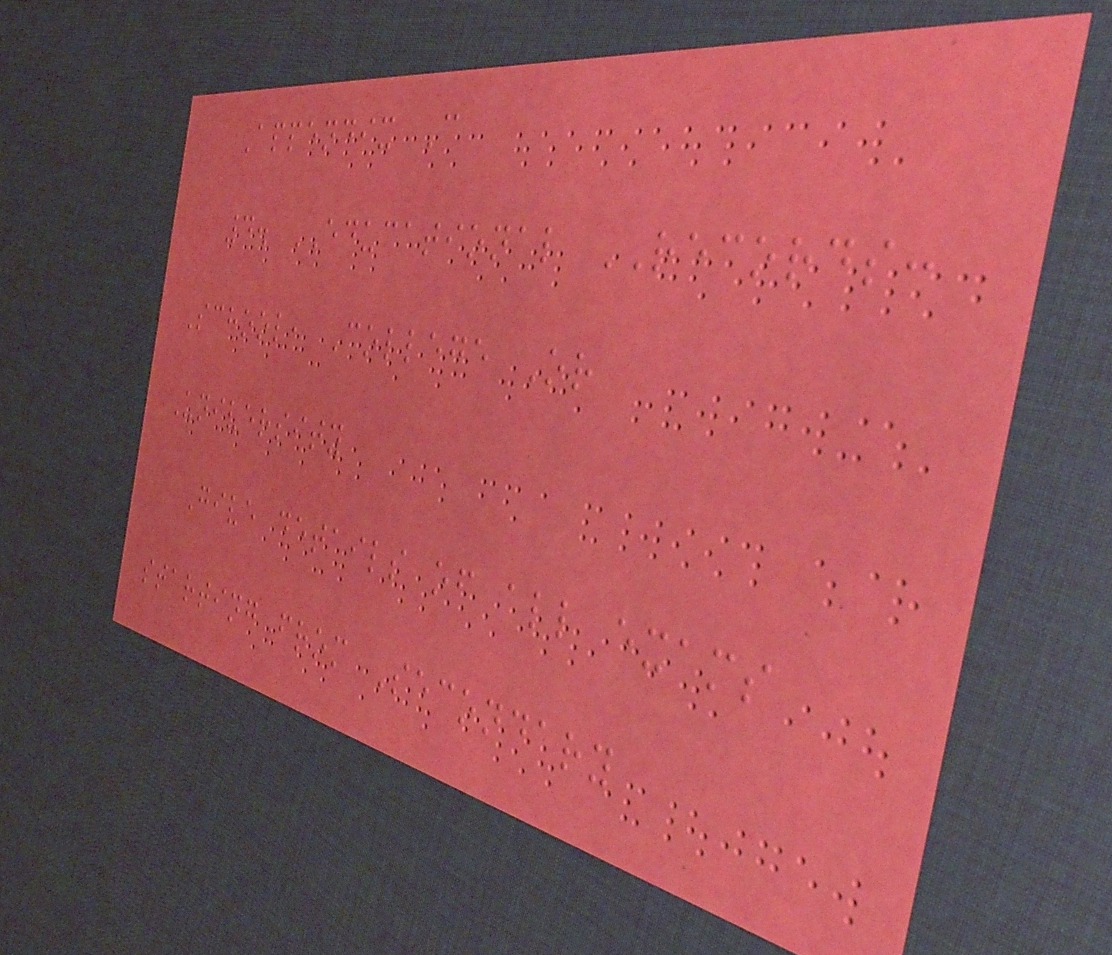Appendix C
4. EDUCATIONAL RECORDS:
School, College Or
University
Give details of all exams
starting from Secondary
